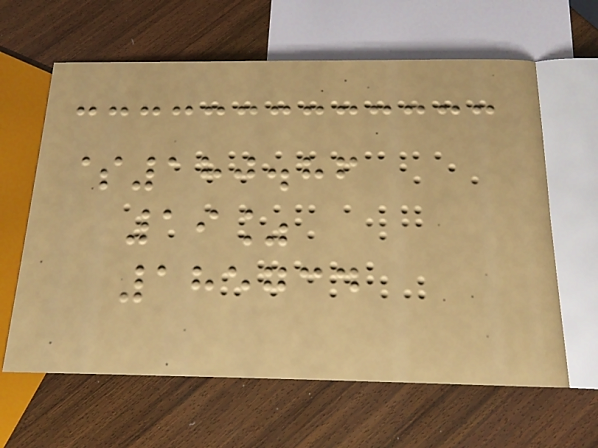$180.86
19%
185734
